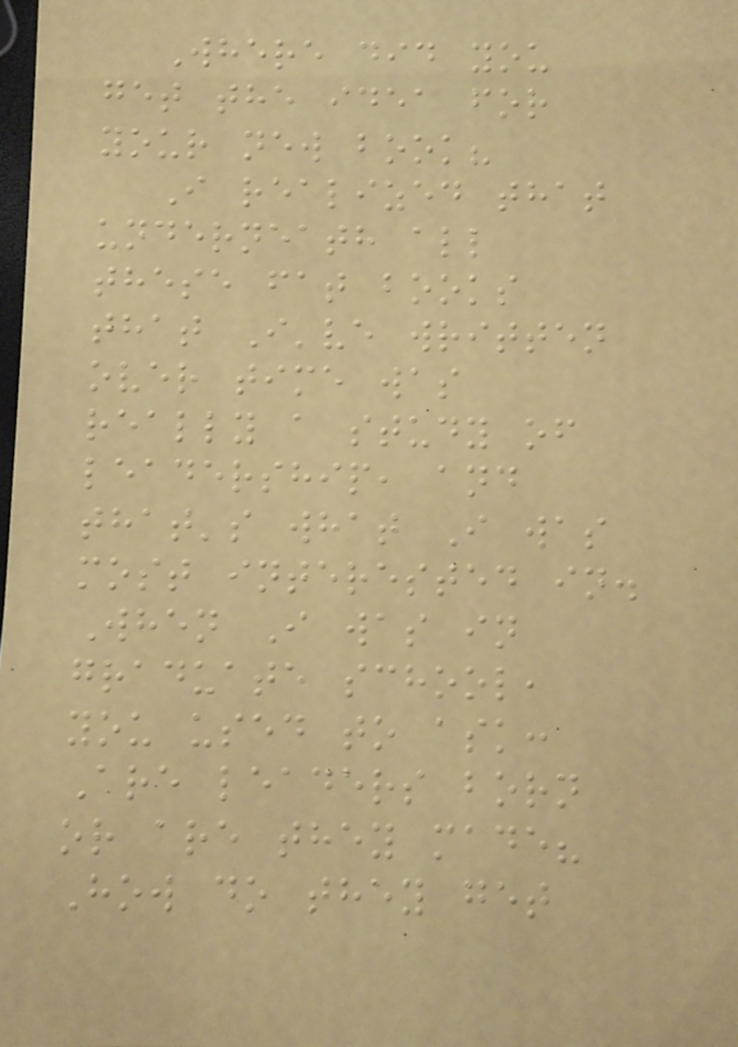Where did you
get the idea for
your new book?
I realized that
underneath all
these fat books
that I've written
over time was
really a study of
leadership, and
that's what I was
most interested in.
When I was in
graduate school,
you used to ask:
Are leaders born
or are they made?
How do they get
